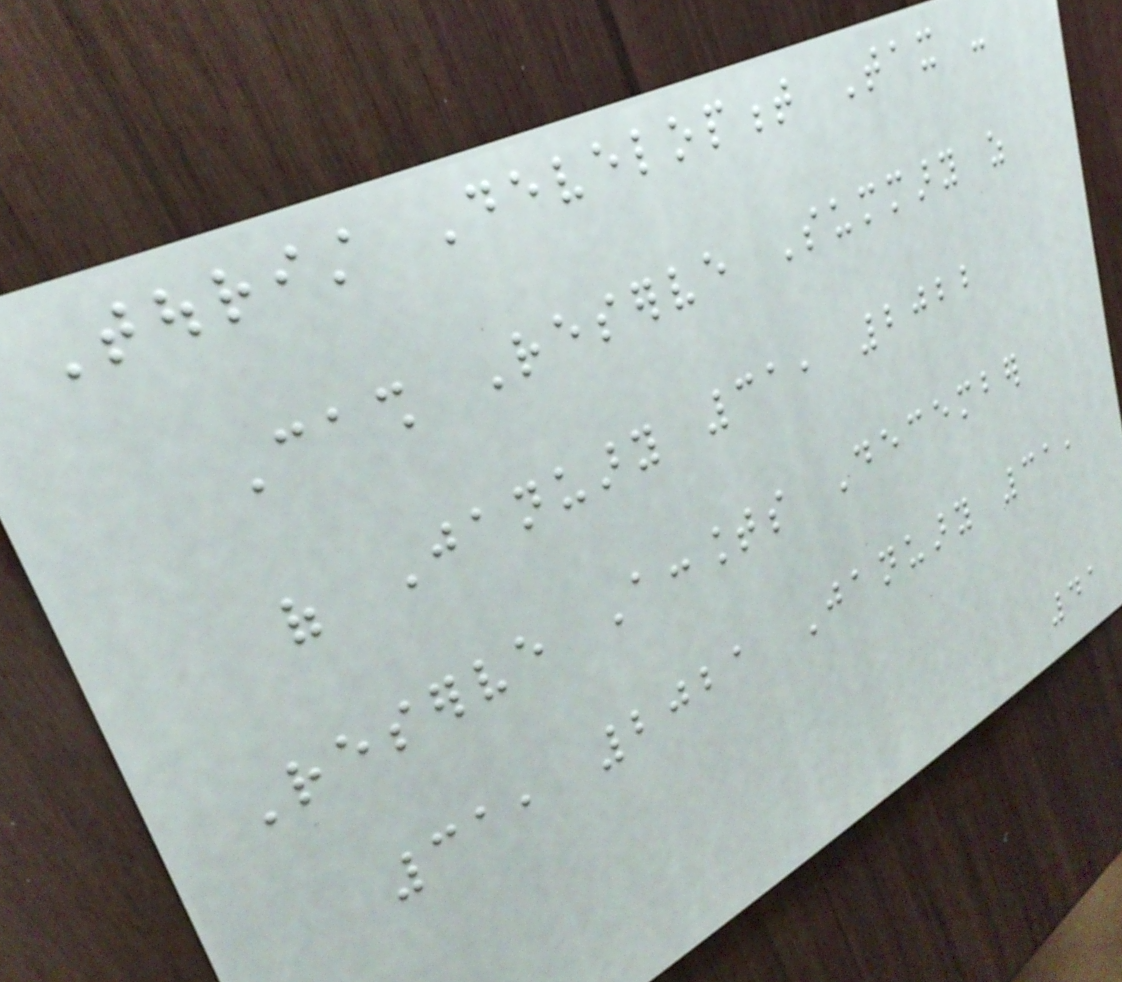Tourist Development Tax -
Cash Reserve Summary as
of January 31, 2022
Reserve Accounts December
31, 2021 January 31,
41
